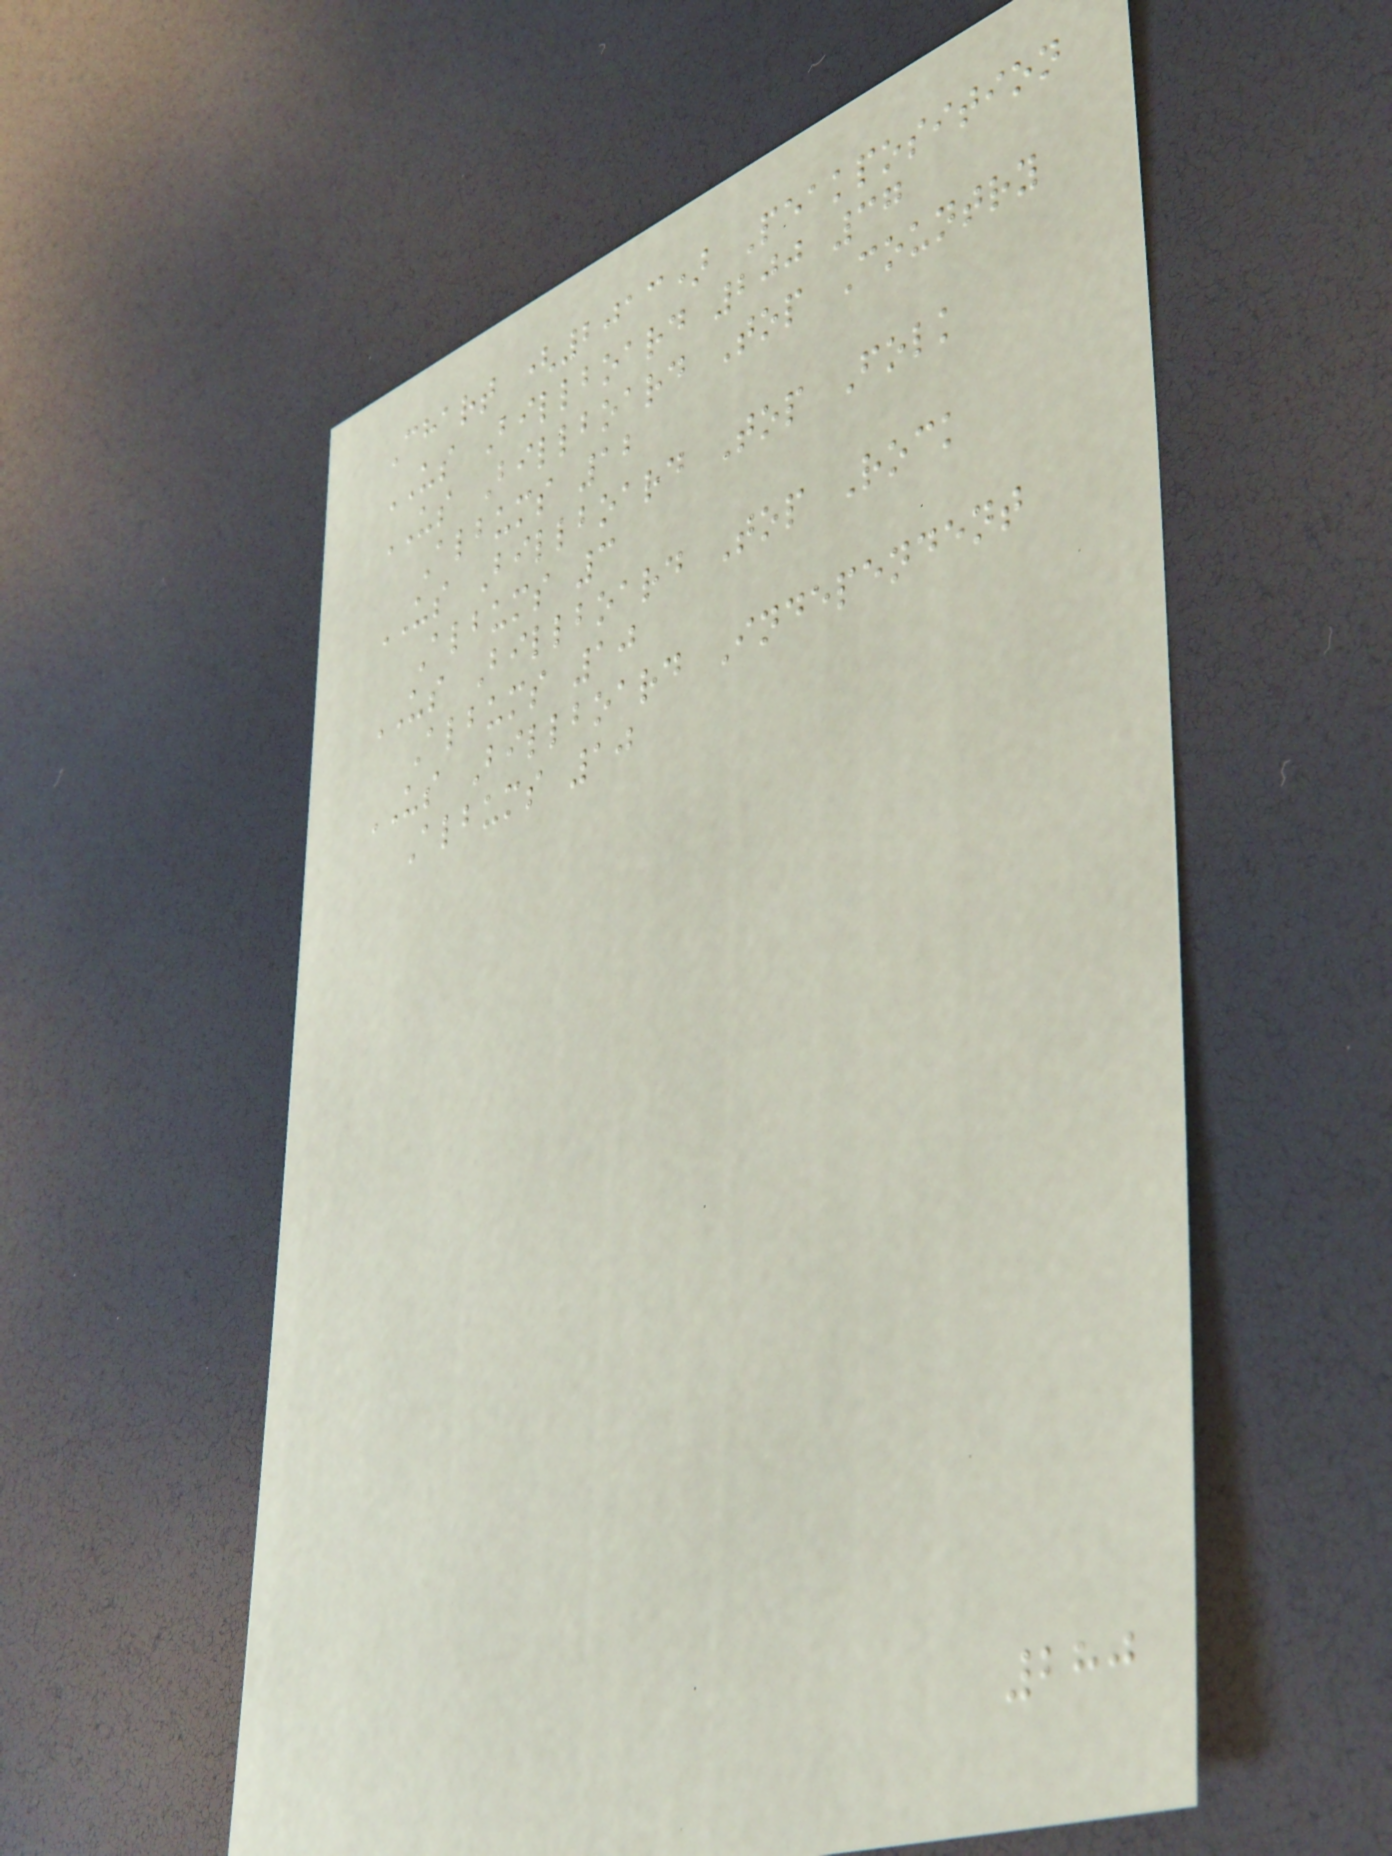Chart (2013) Peakposition
US Billboard 200 37
US Billboard Top Country
Albums 12
US Billboard Top Folk
Albums 3
US Billboard Top Rock
Albums 10
US Billboard Independent
Albums 10
280
